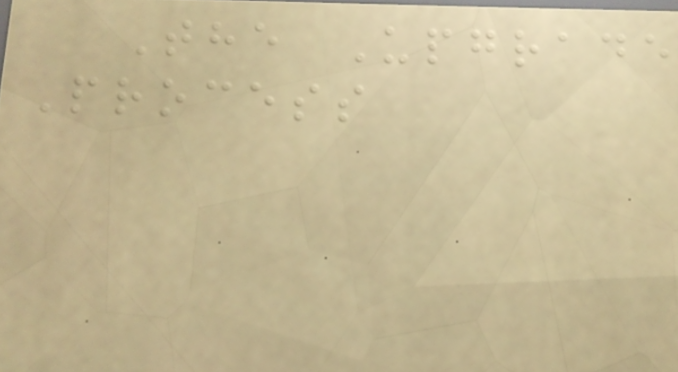The Upgrade
Process
